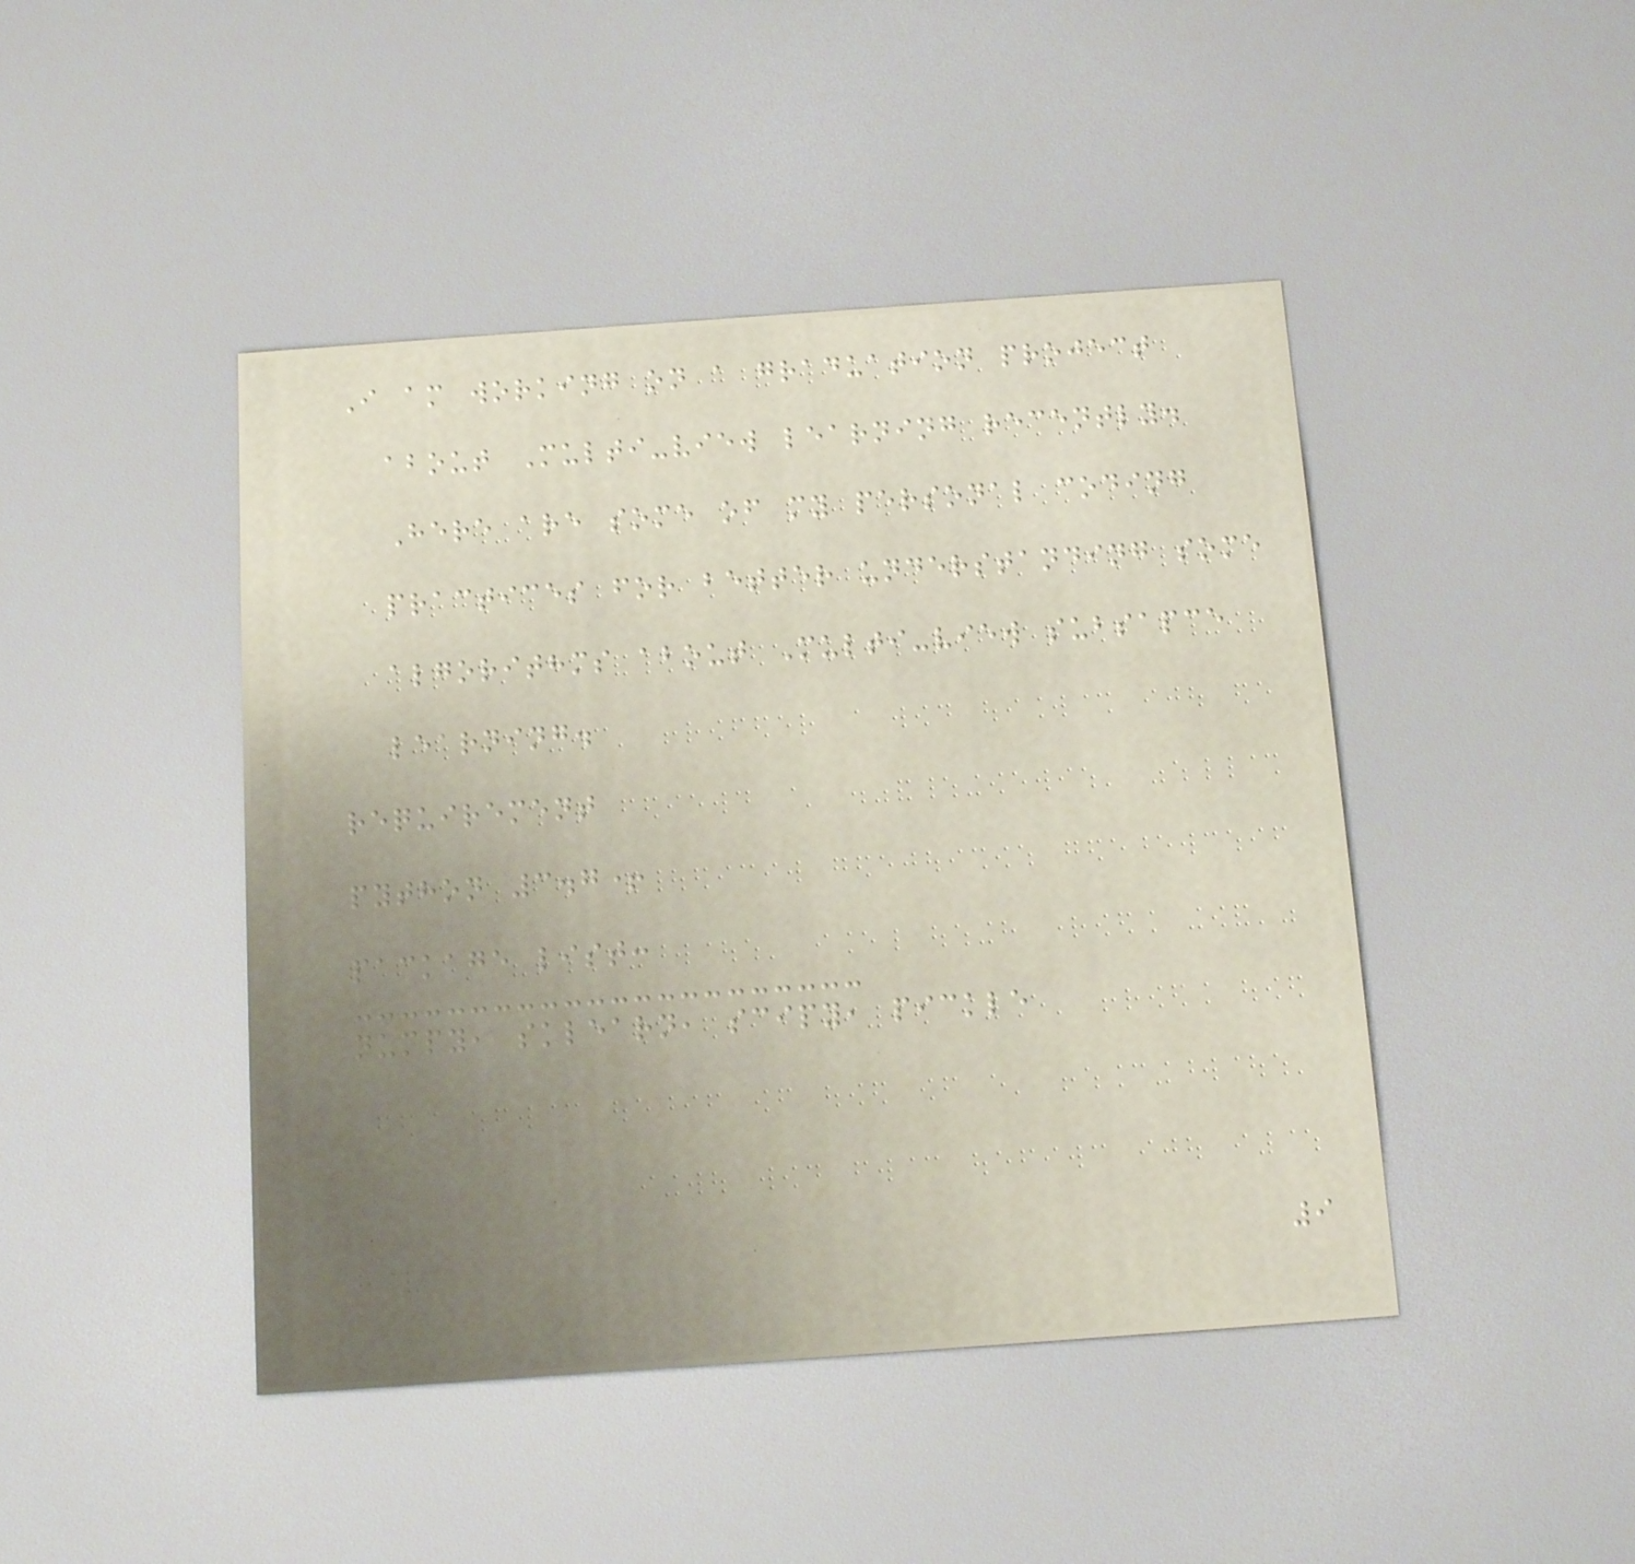I am working on a graduation project
about Multi-view learning recently.
Here are some of my personal coding
practices for better understanding some
algorithms about Multi-view subsapce
learning.
requirement
python 3.7+
package list:
numpy, sklearn, scipy, pickle
9
